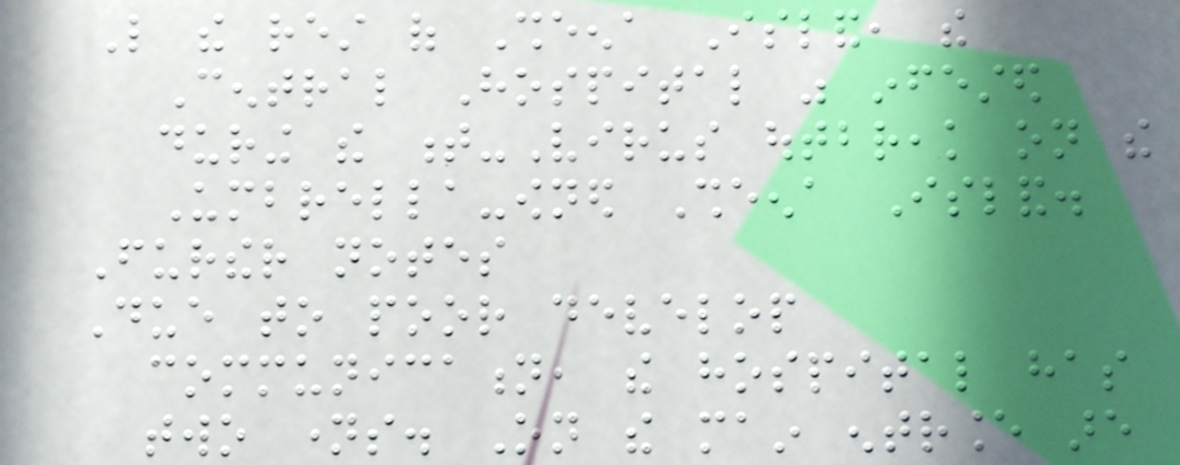Like the rest of Sheena Island, the
Central Hospital was infested
during the t-Virus outbreak on the
Umbrella-owned Sheena Island.
Further notes
Due to poor develop
communication, the hospital has
two names. On the main entrance are
